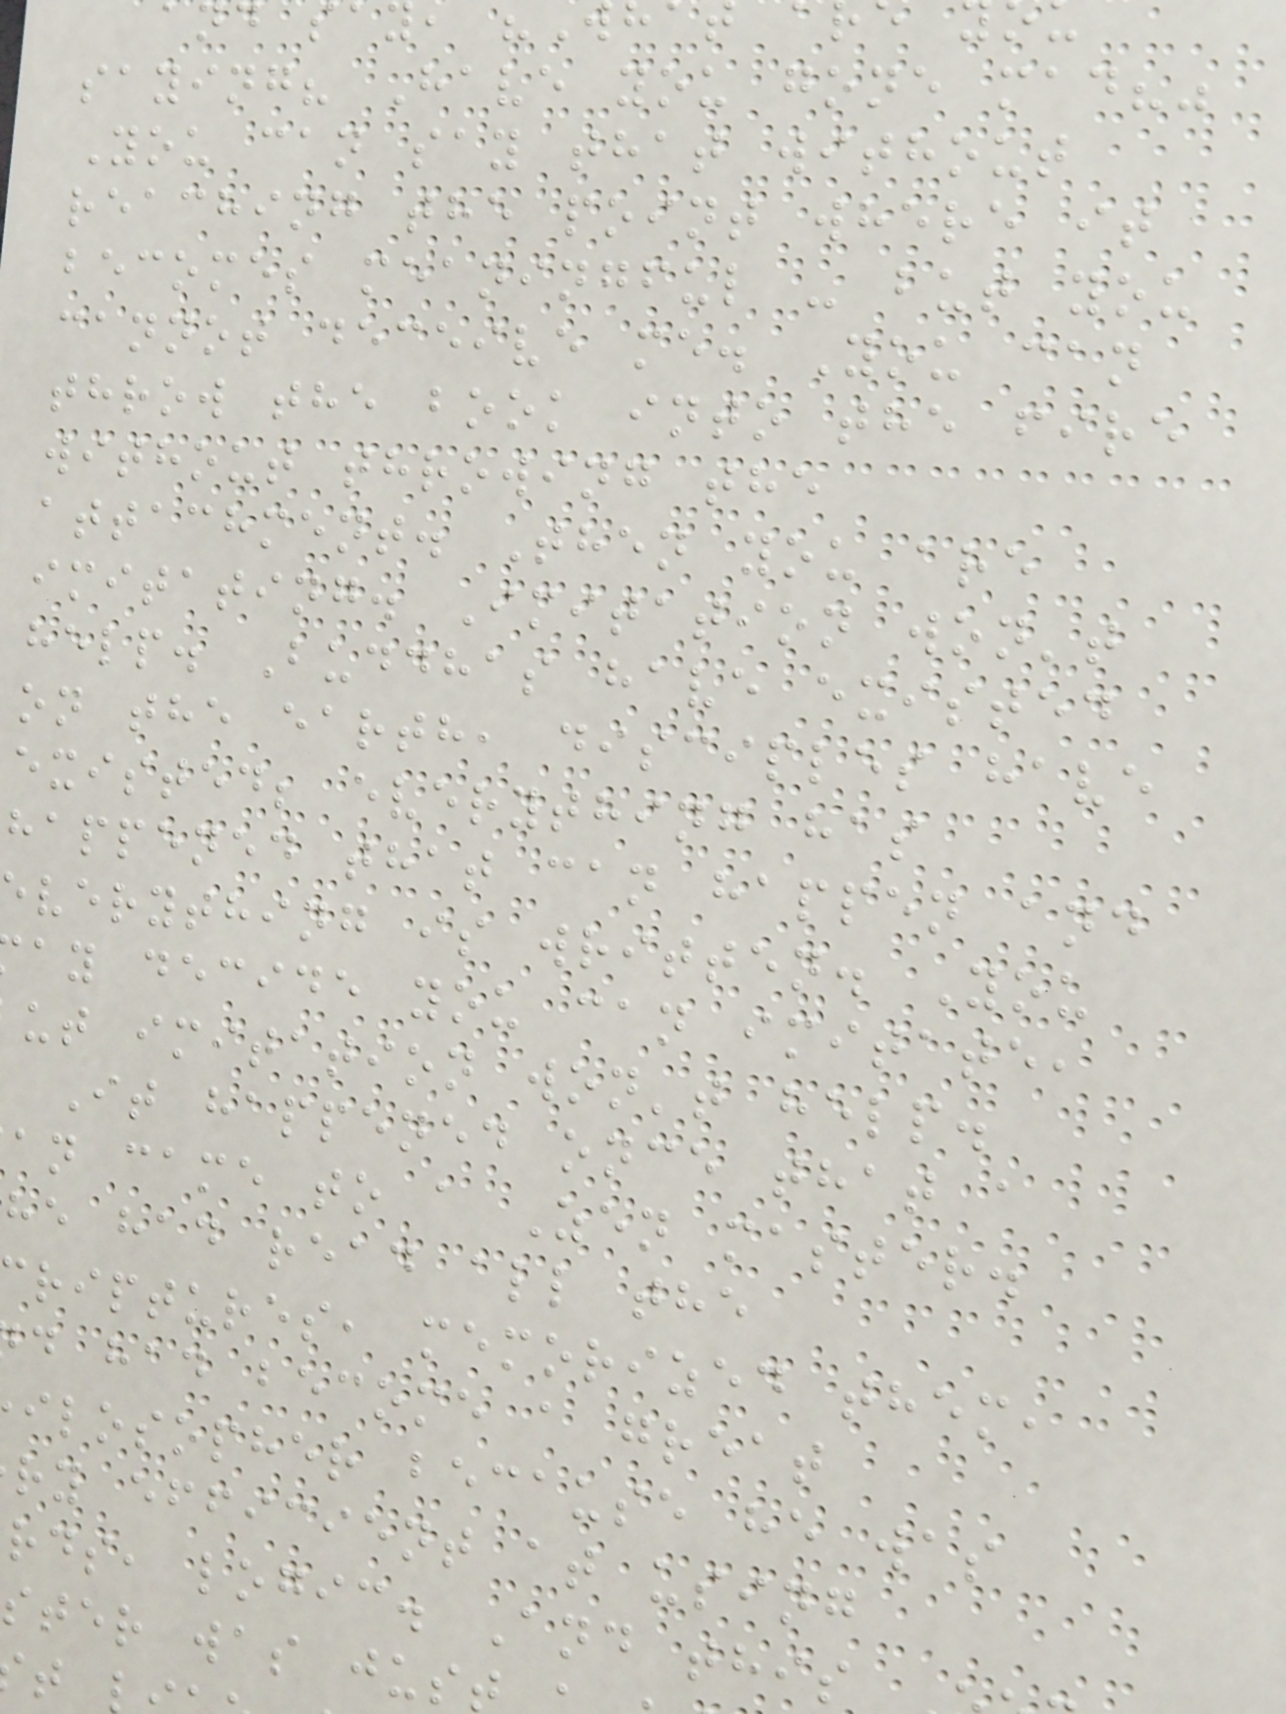saying? Have you gone mad?"
You can say that without
reaching the point where it
becomes meaningful - but you
cannot deceive me. You can
throw the book into the fire
without throwing the
attachment. Then you are
imitating. Imitation won't
help. Buddhas have existed
on the earth, disciples have
existed; everything has
happened that can happen and
verything is written. You
ay decide you can imitate,
ut imitation won't help.
It happened once that a
an came to a Zen master.
he had read all the
riptures, memorized them,
d had become a great
ilosopher because he was
ry efficient at using
rds, logic. And this
ster was jus
